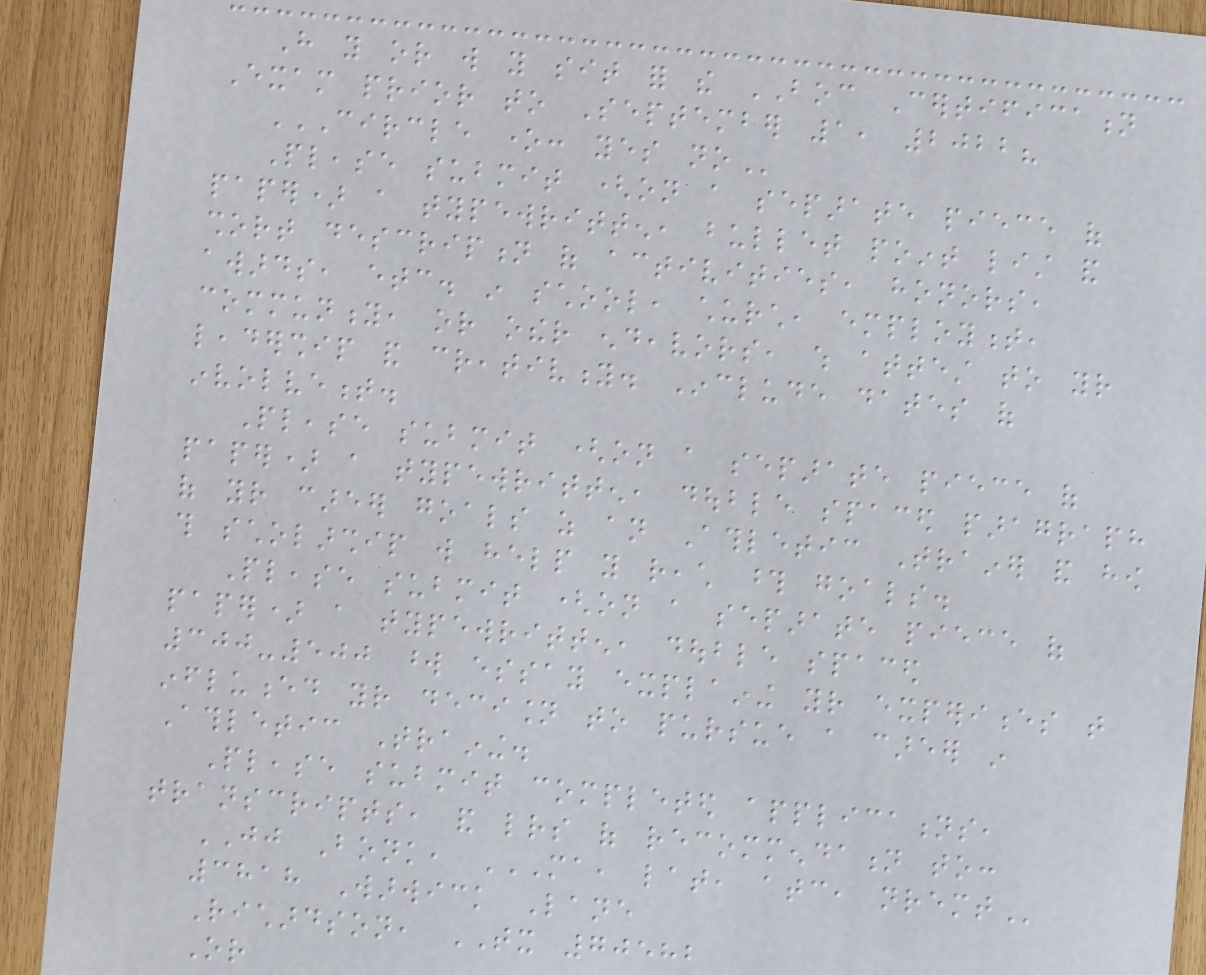Have you or will you sit for the BOC Certification
Exam prior to September 1, 2022?
CIRCLE ONE: YES NO
Please submit (on a separate piece of
paper) a typewritten, bullet point list and
short description of activities, honors,
awards, etc. in school, church, employment,
community, or other endeavors, which attest to your
leadership and creativity. Include dates of
involvement.
Please submit (on a separate piece of
paper) a typewritten, double spaced paragraph
of your career goals as an Athletic Trainer and how
this scholarship will help you reach those goals.
Please submit (on a separate piece of
paper) a typewritten, double spaced
300-500 word essay explaining your experiences that
influenced your decision to pursue a career in
Athletic Training.
Please submit completed applications,
transcripts, and letters of recommendation to:
JJ Bonk, MA, LAT, ATC, NREMT
3818 Warwick Lane
Richardson, TX 70582
Or
